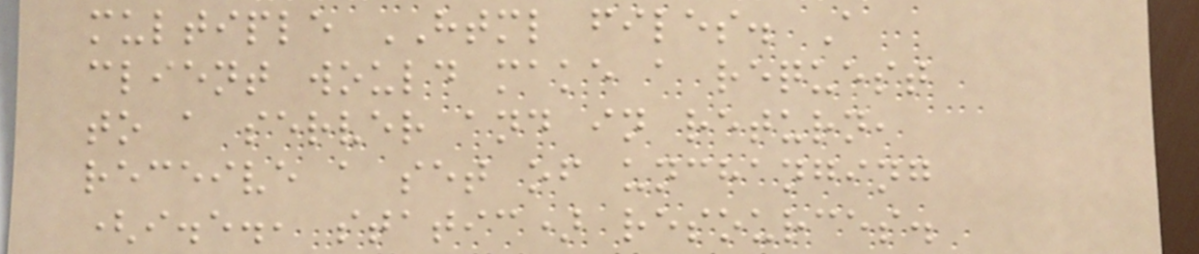multiple HTML files. A
client would make a request
to a server and in return,
receive a set of unchanging
(i.e., static) resources.
